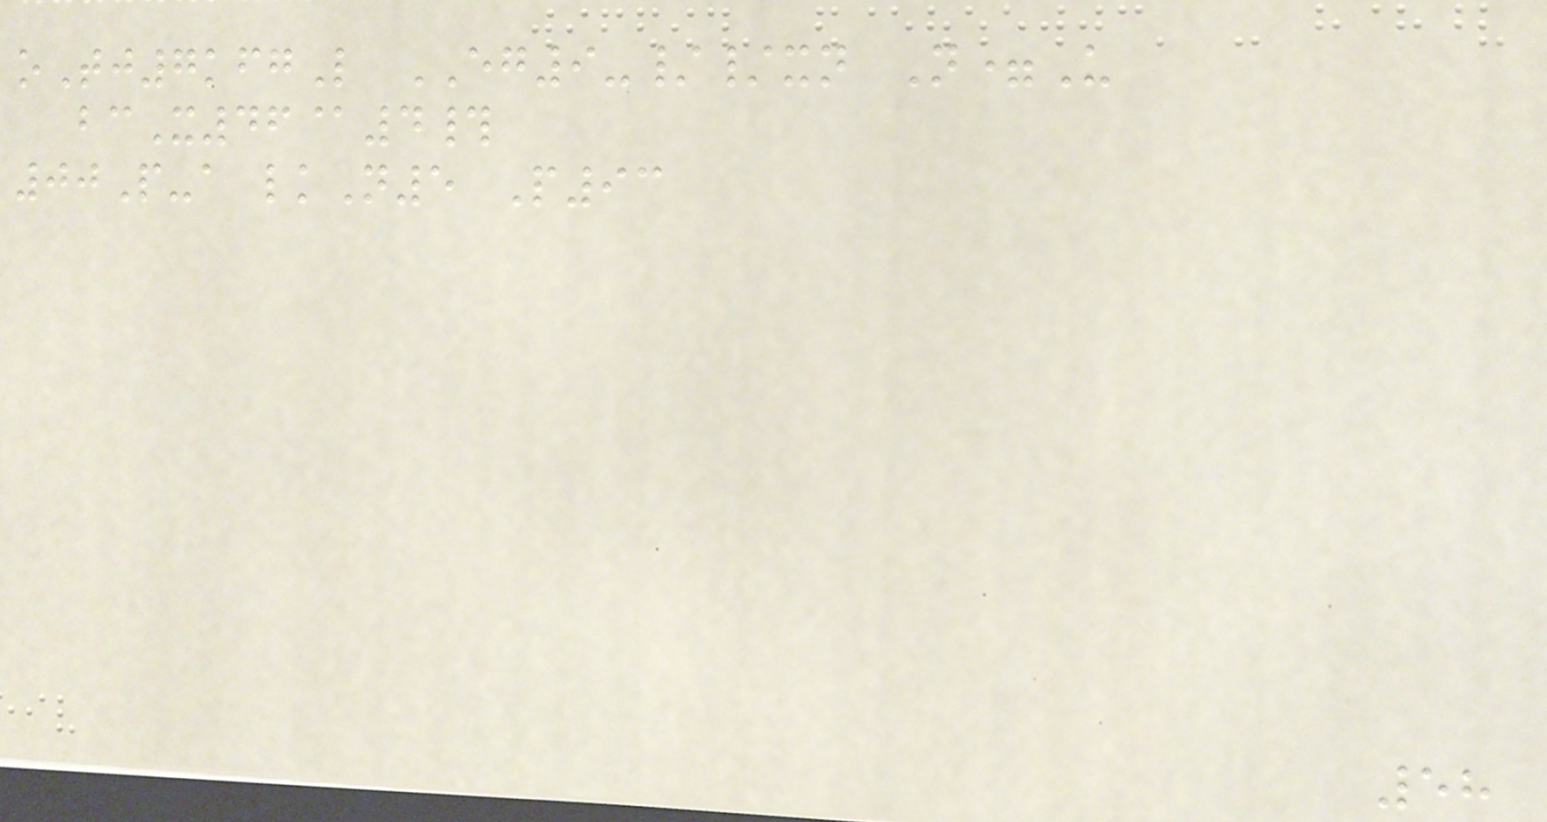oTj7kfgL EG9-//xn N=U
bcX46@4#
00P-a lkN5 P93
58
